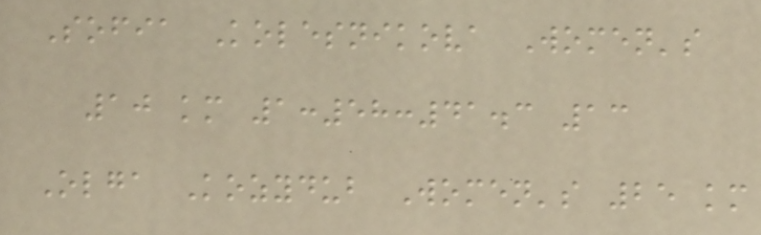Sofia Kolesnikova Women's
10 km 1:58:41.3 13
Olga Kozydub Women's 25 km
